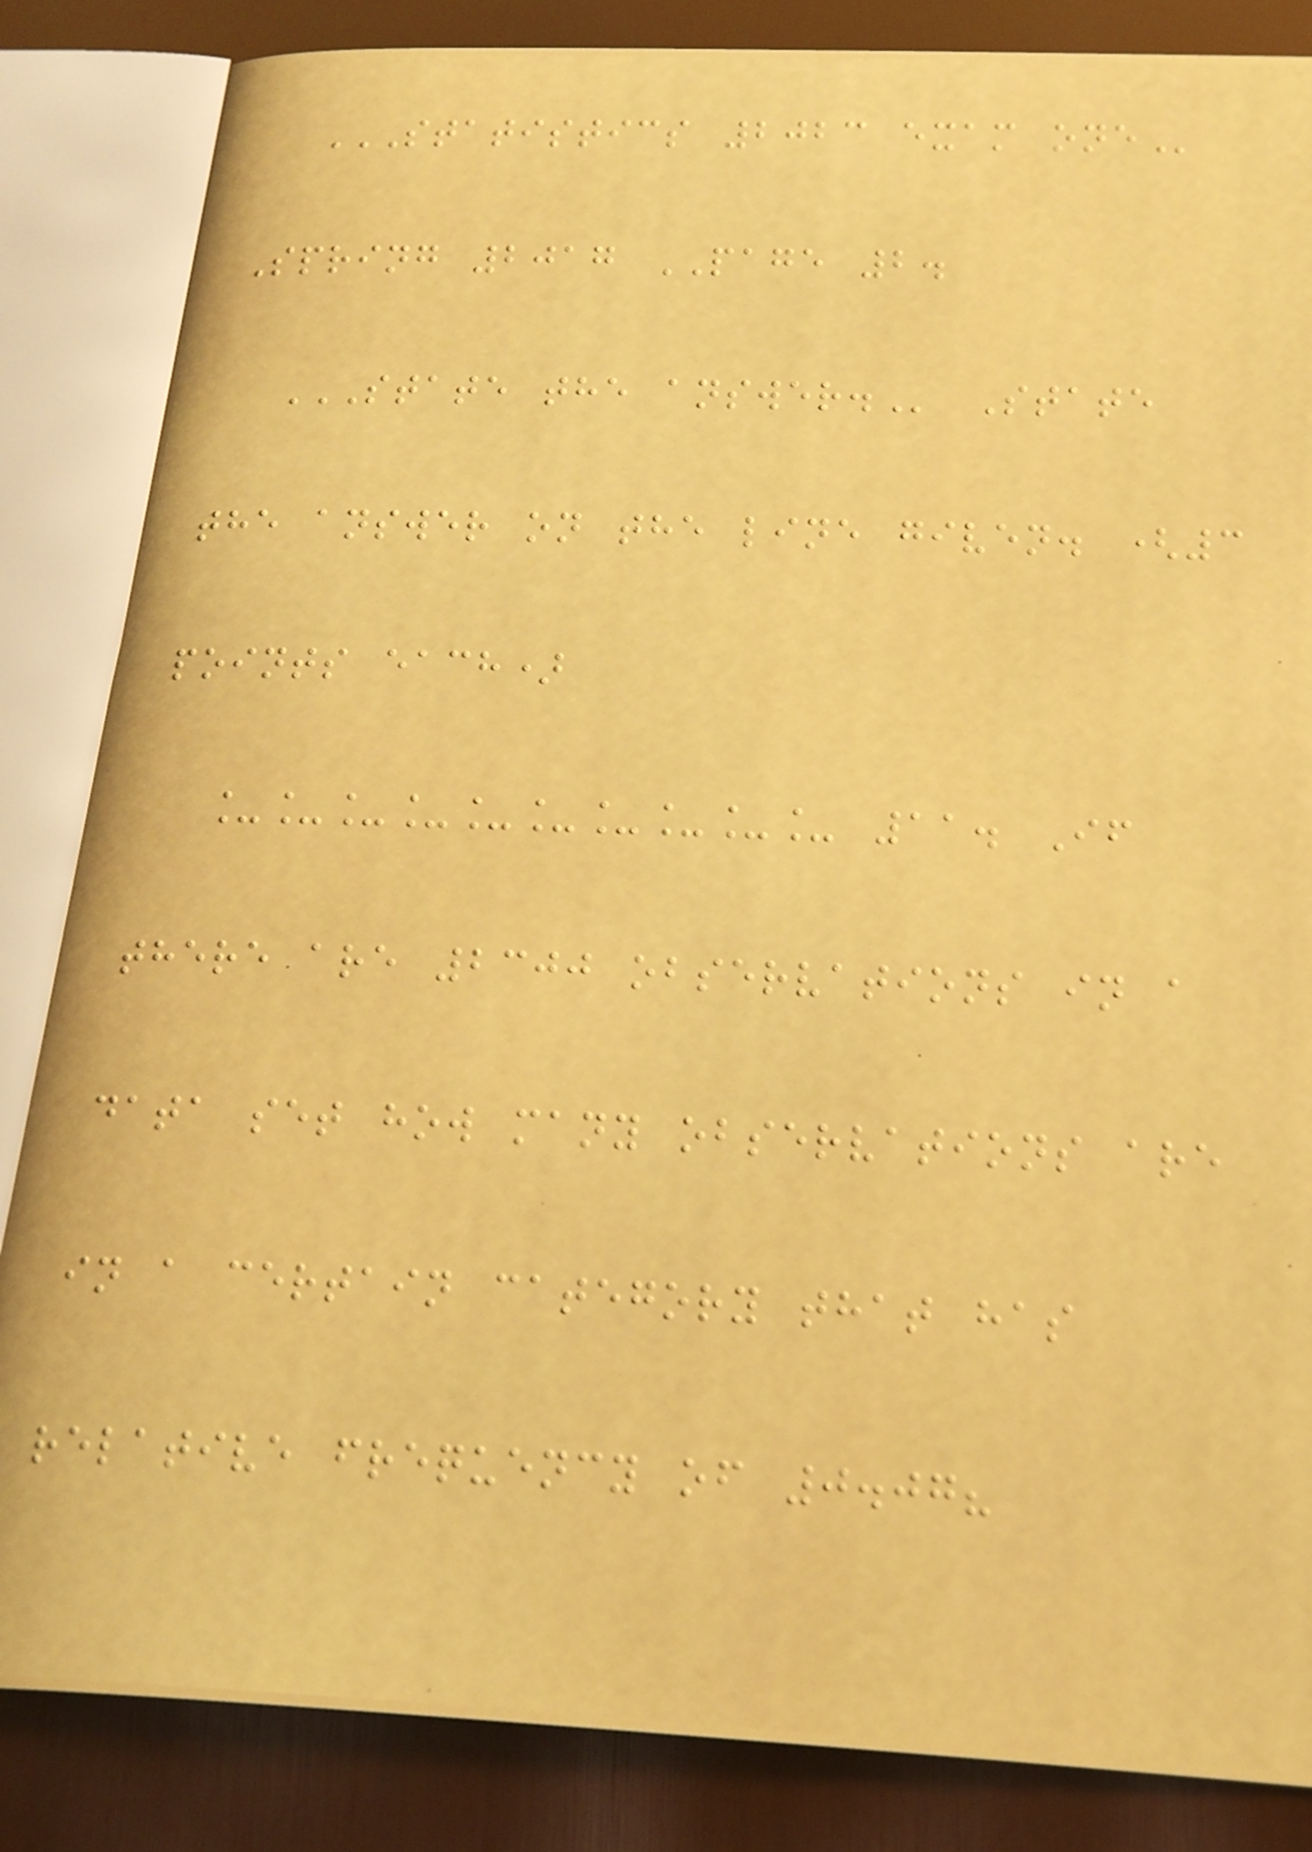STATISTICS 2023 EXAM ONE
Spring 2017 PAGE 2.
STATE THE ANSWER. State
the answer on the line given. (3
points each)
__________ 11. If
there are 2300 observations in a
data set how many observations are
in a certain category that has
relative frequency of 0.07?
